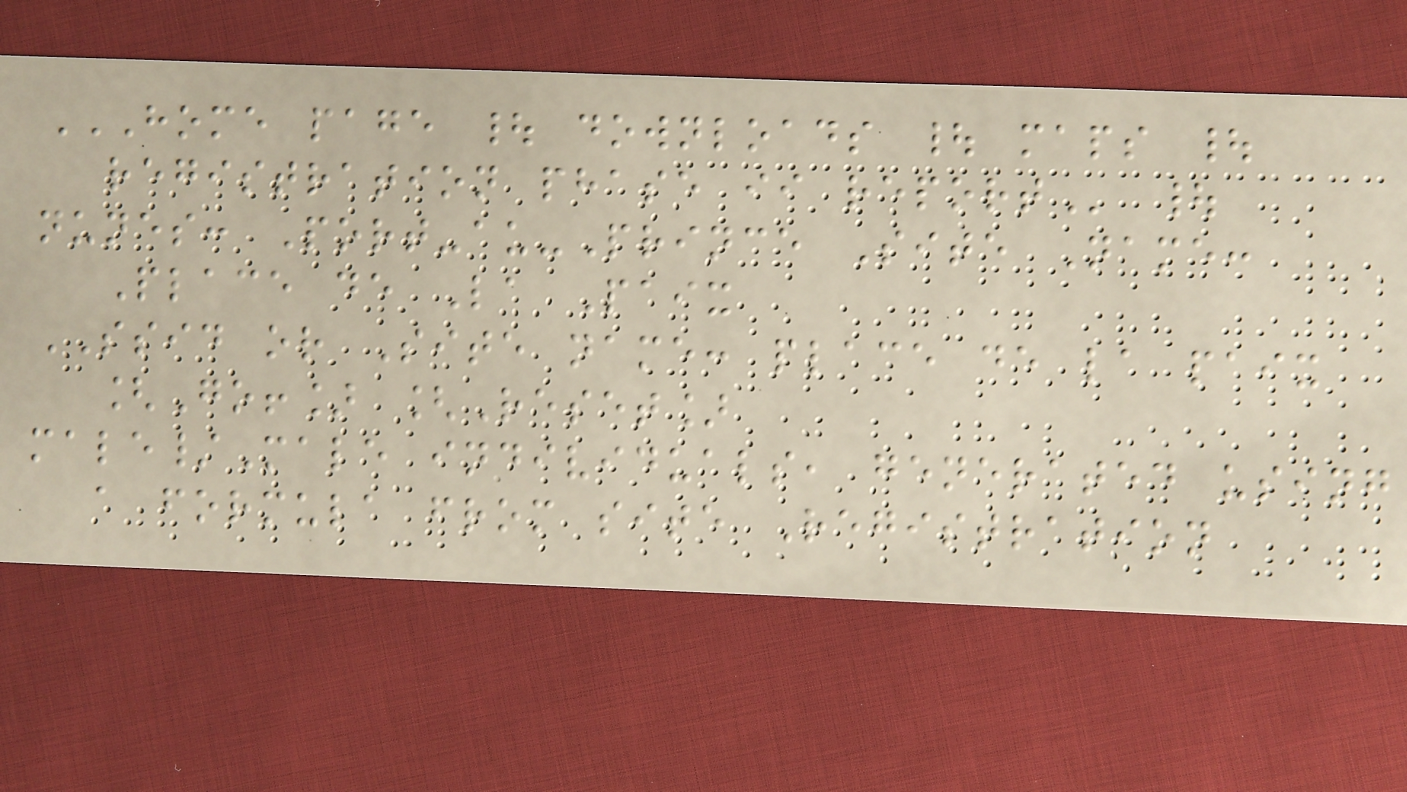HOME PAGE | DOWNLOADS | MAPS |
REGISTRATION PHASE II REPORT |
nunes: Port-au-Prince Site Name:
Place de La Paix
SSID or Site name: place de la paix
[Go!] [Reset]
male/Male individuals, generated using
a formula from site Registration
